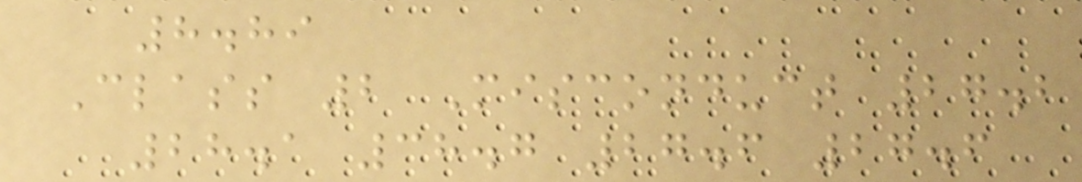8.89
Class 2 Misconduct 27.2
28.1 38.7 27.6 27.6
